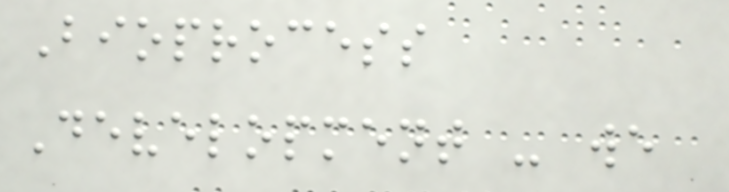Bioprocess
Development - we
